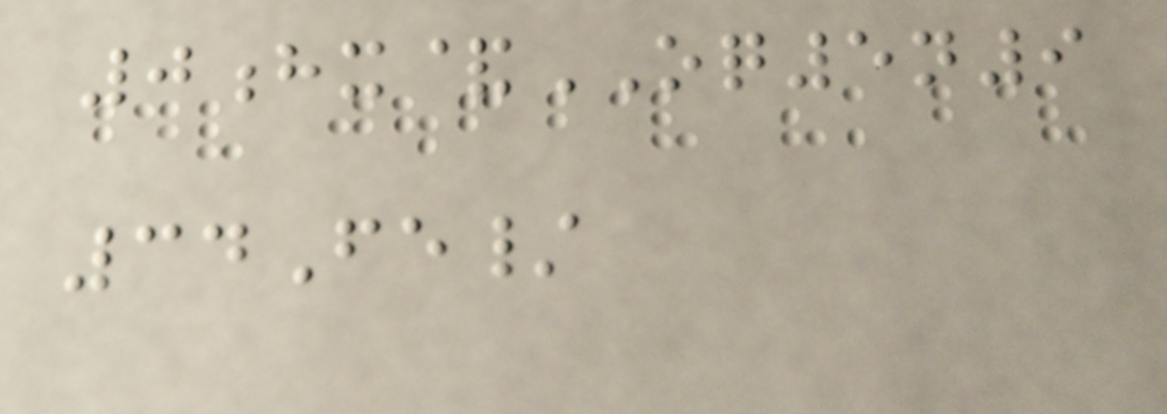0hx&OQ5n9
34Fe/
